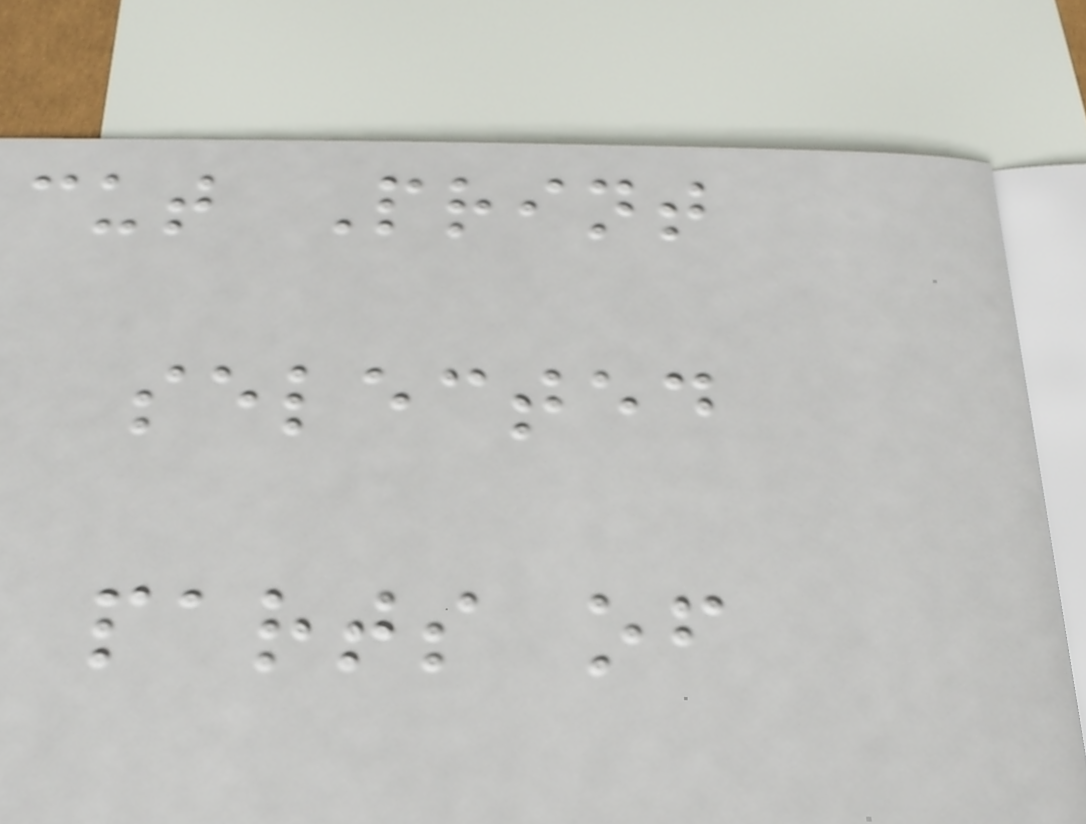cut Print
selected
parts of
